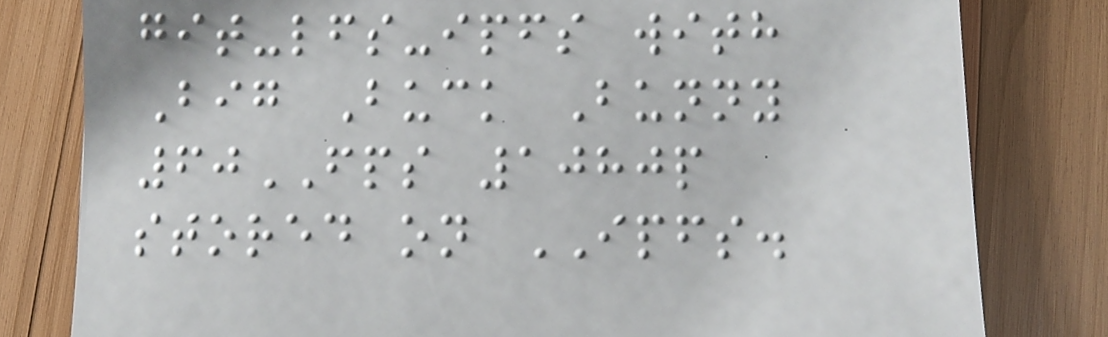git-lfs-ipfs with
Big Buck Bunny
60FPS 1080p
stored on IPFS.
